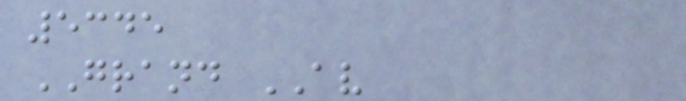5345
GRAND AV
